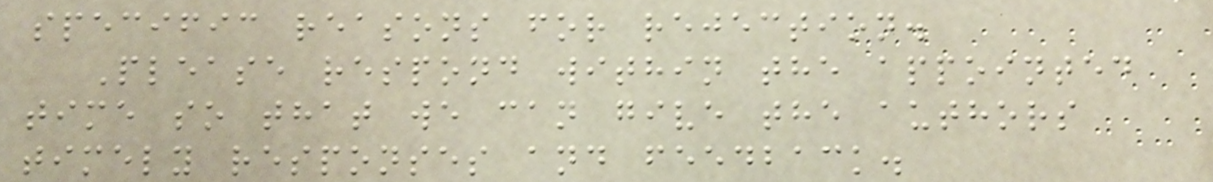specific reasons for rejection.
Please respond within the appointed
time so that we can give the authors
timely responses and feedback.
